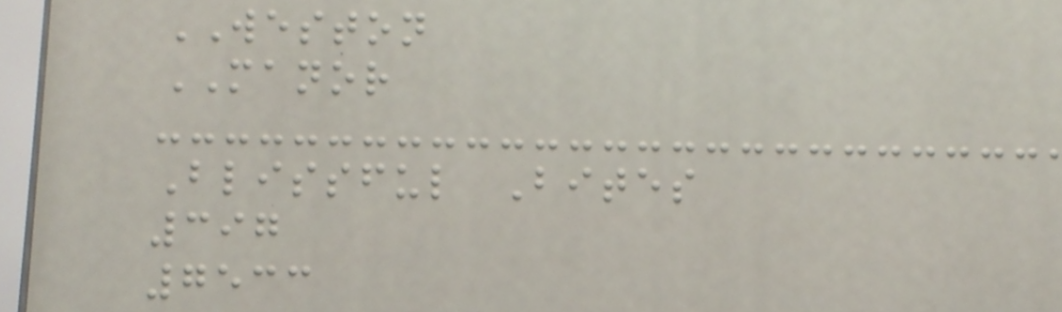WESTON
MANOR
Blissful Bites
397
7533
